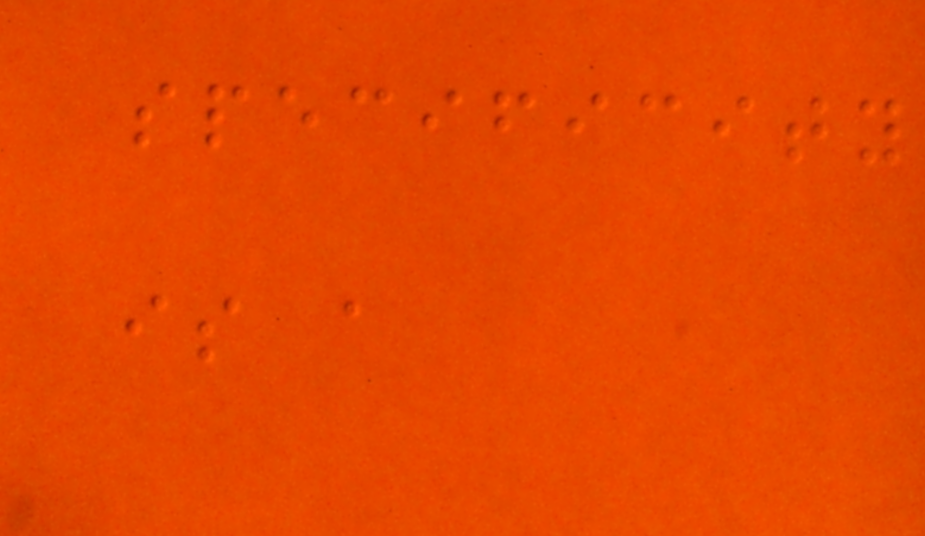specificity
is a
